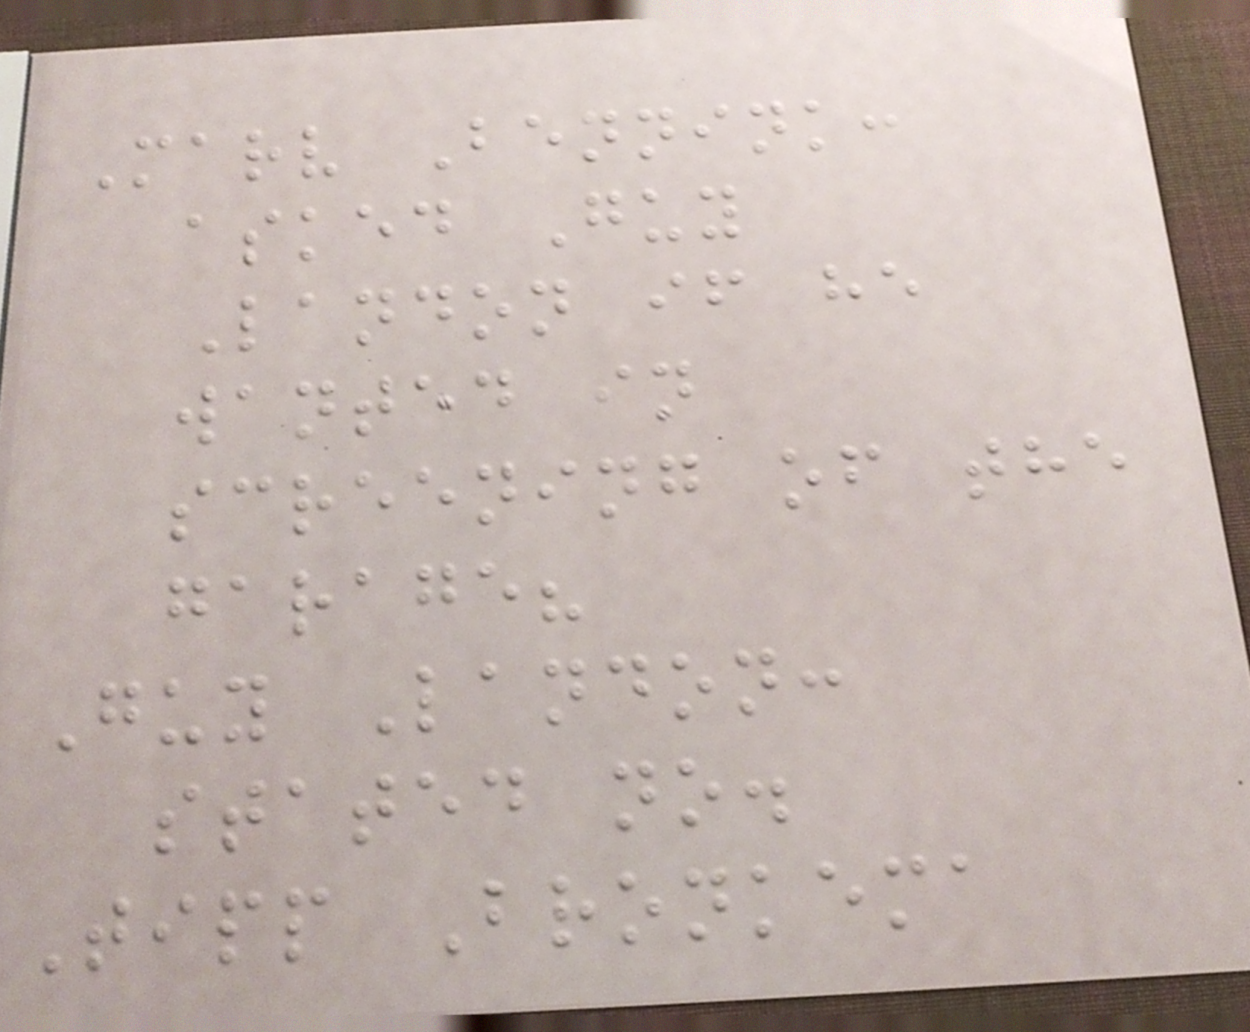Marv Bennink:
asked Guy
Landon if he
wanted in
screening of the
garage?
Guy Landon:
stated no.
Tipp Bronkema
